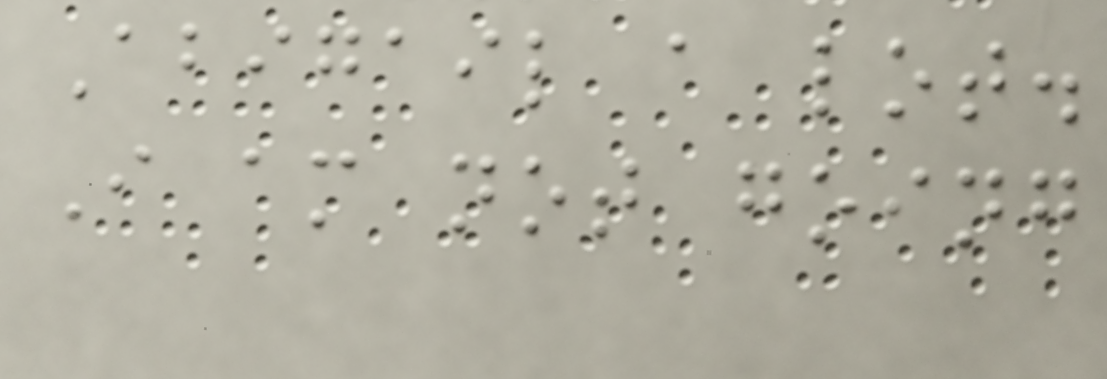Abigail a lot.
I am not going
